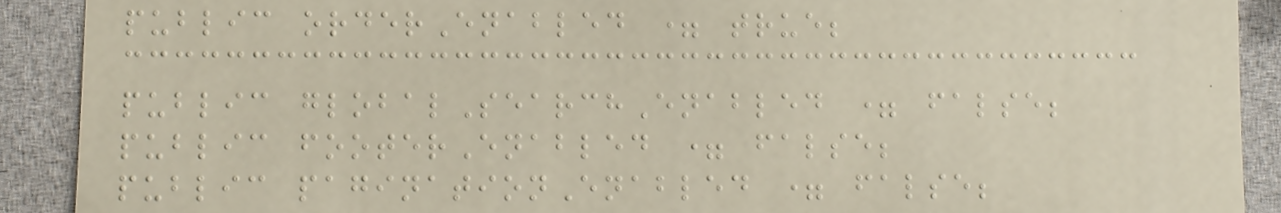public orderEnabled = true;
public globalSearchEnabled = false;
public footerEnabled = false;
public paginationEnabled = false;
